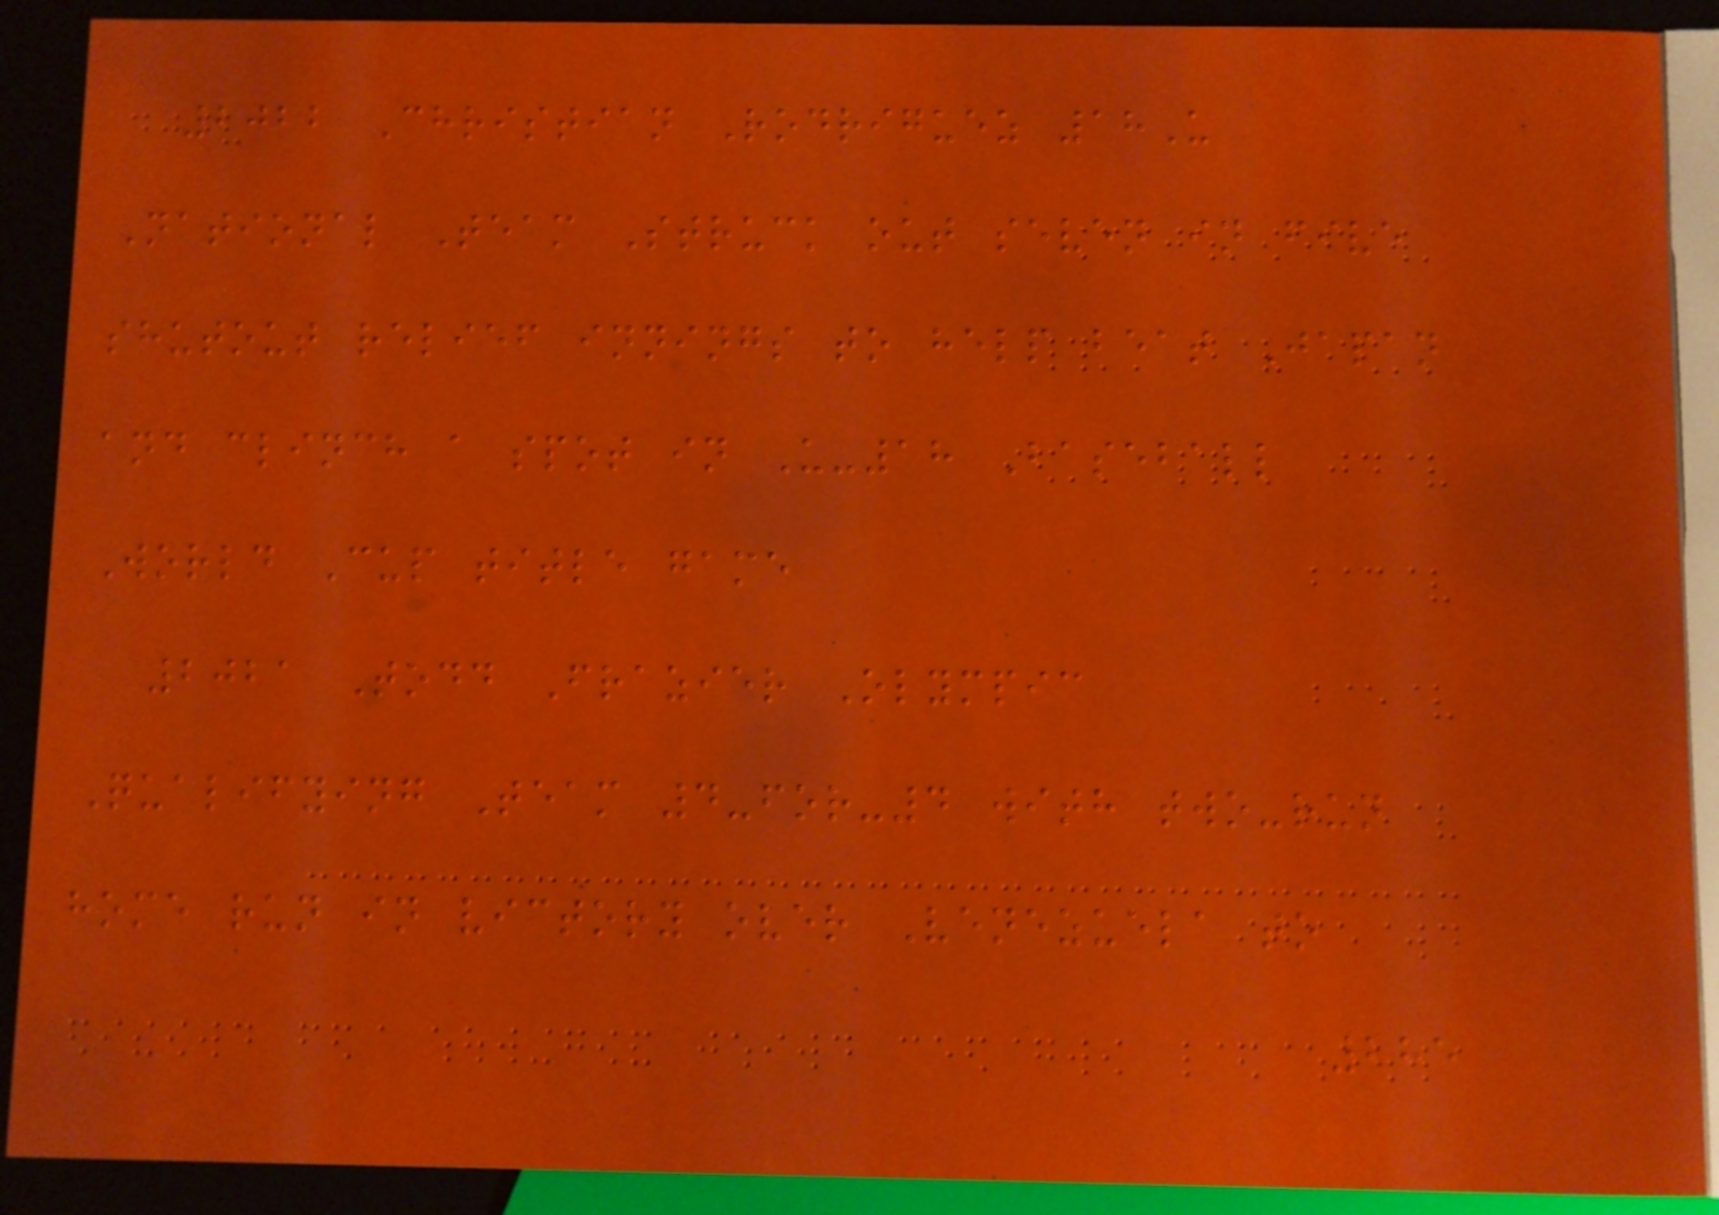2022 Christian Rodriguez 18U
National Team Struck out seven in five
shutout relief innings to help beat Japan
and clinch a spot in U-18 Baseball
World Cup title game
2021 Todd Frazier Olympic
Qualifying Team 4-for-4 with two-run
home run in victory over Venezuela to
285
